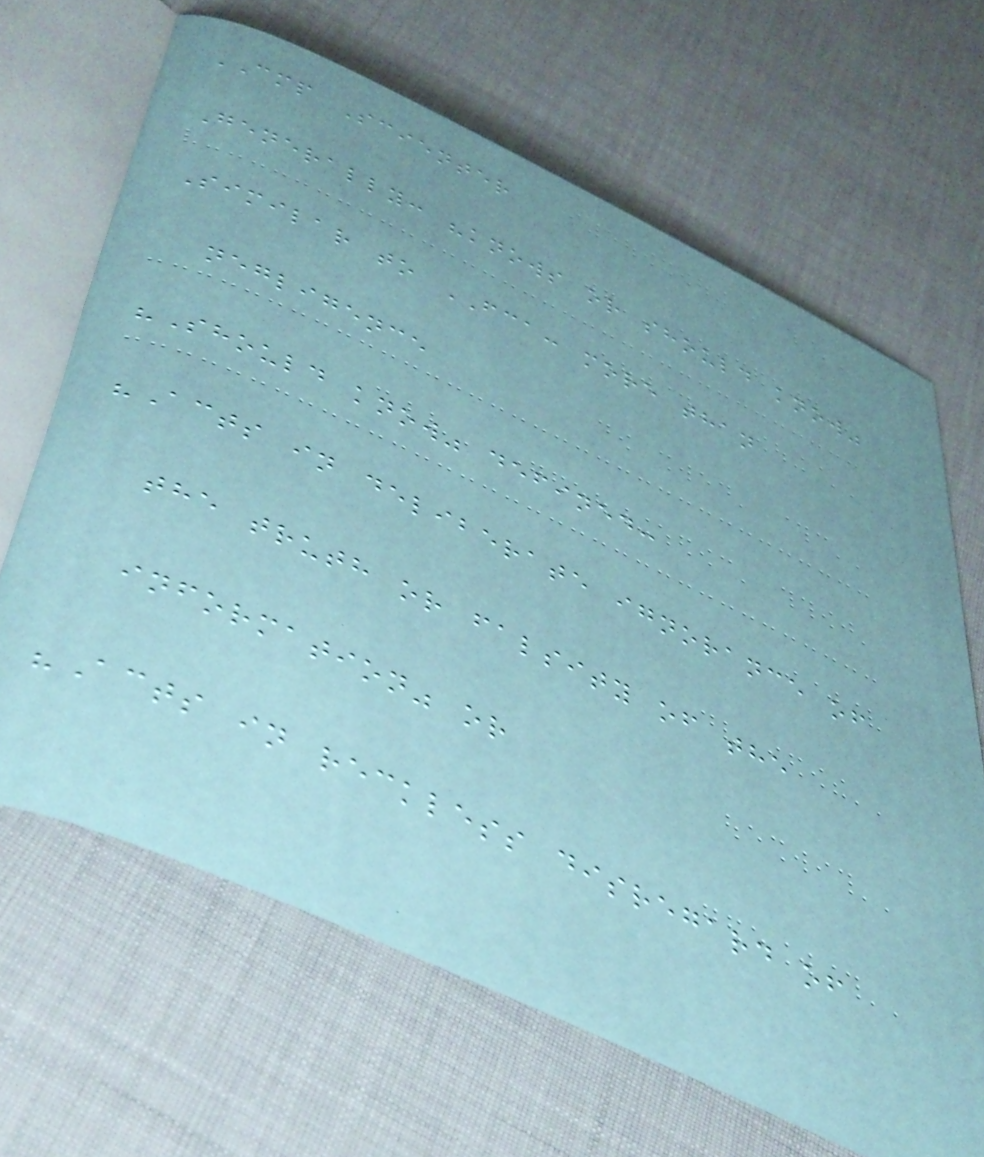CMP Scienter
Generally: "knows or should know"
Similar to FCA: more than
negligence
"Should know" defined:
"Acts in deliberate ignorance of
the truth or falsity of the
information" or
"Acts in reckless disregard of
